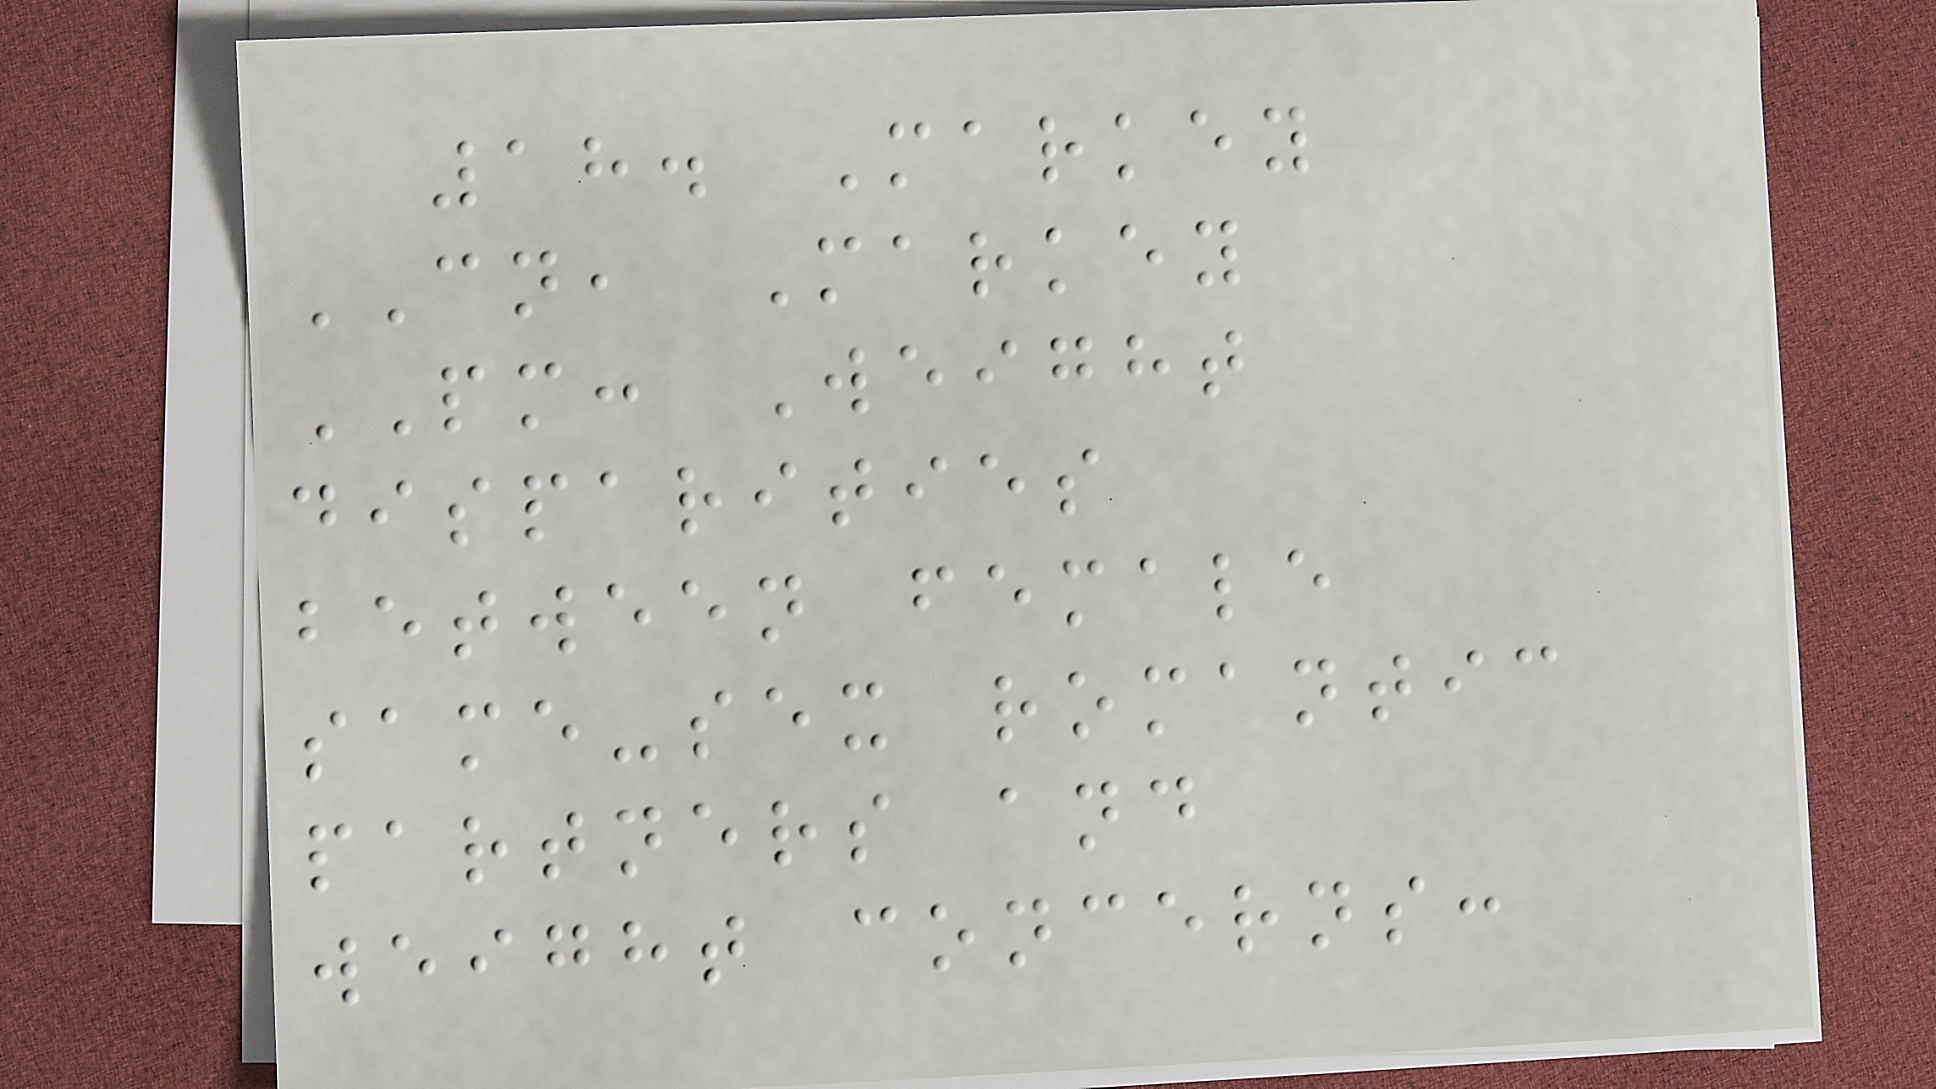18. Markey
CN, Markey
PM: Weight
disparities
between female
same-sex romantic
partners and
weight concerns:
